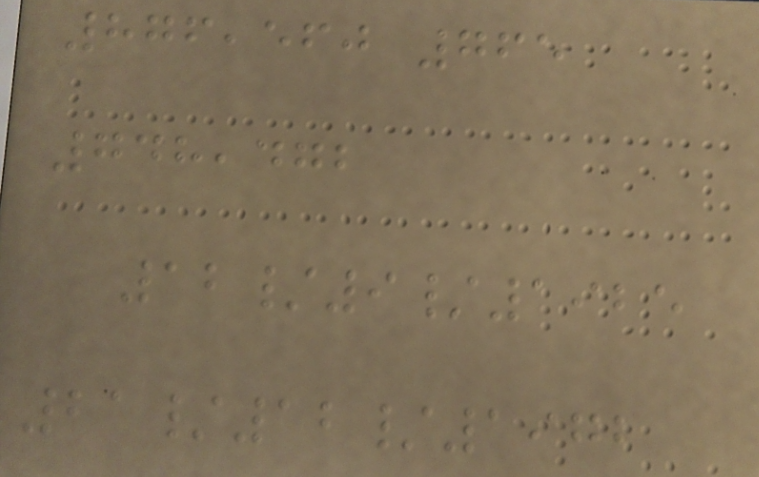876,560 765
748,472
12/9/1925
21/12/1972
